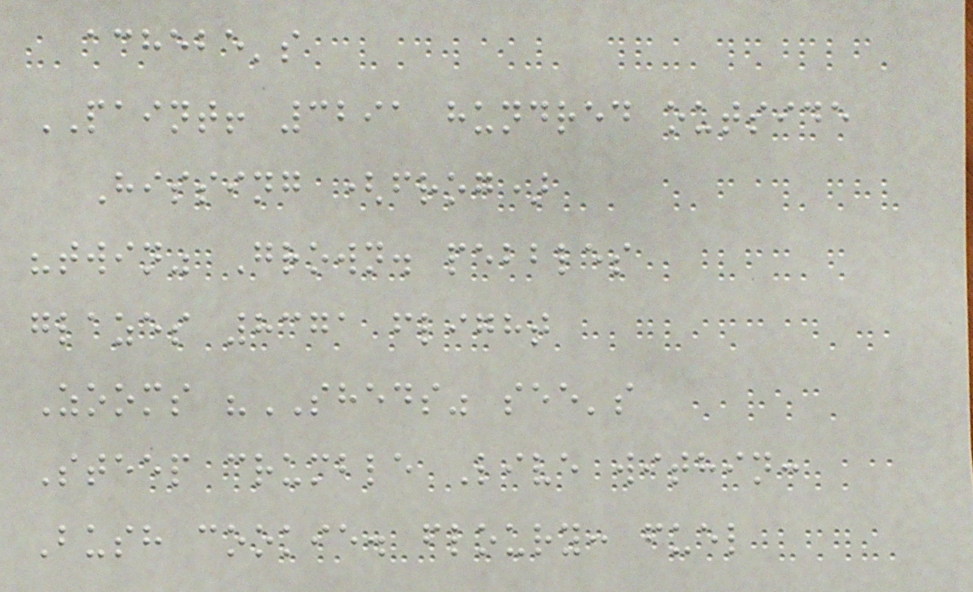achebe's
PAINT! 3291 hundred outside
Hissing (frog)
"twin" Grown. pebbles
glazes 8371 flight
Zooms "SHEDS" see's
Steep crumble Live within:
Bush cookie. floury: fuel
